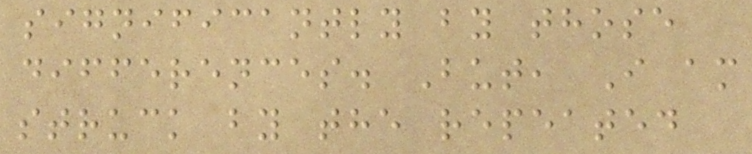significantly by those
differences. But, I am
struck by the repeated
